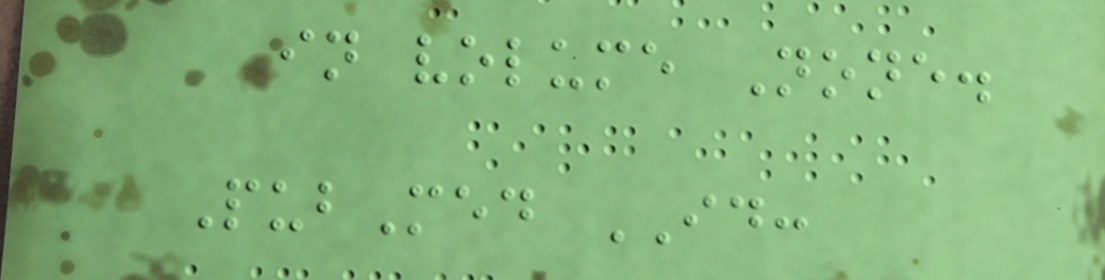in volume None.
PubMed ID:
